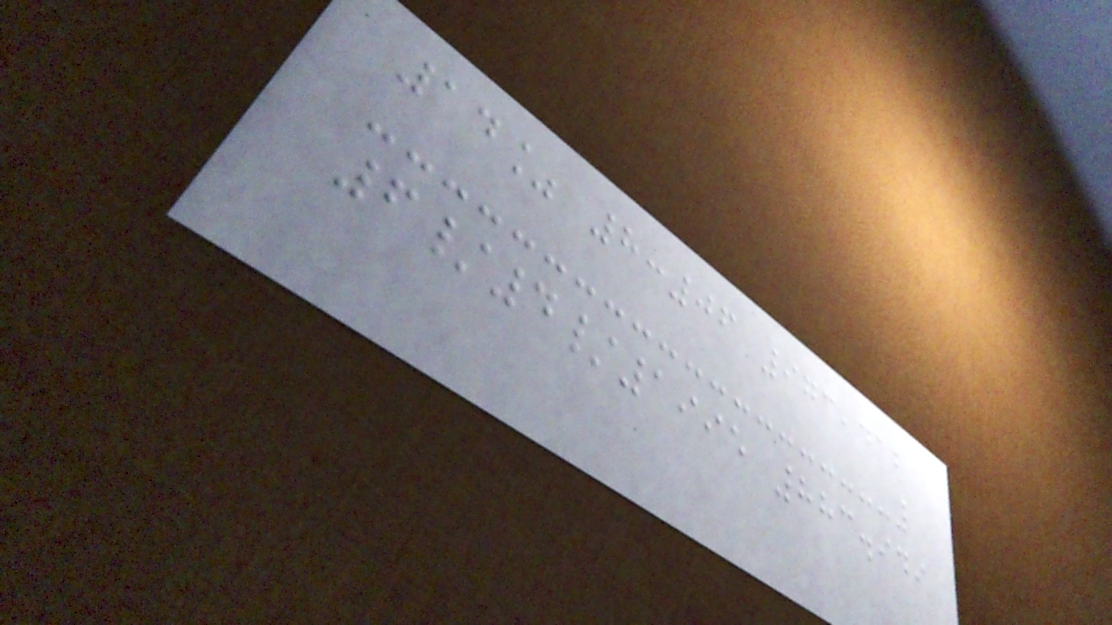14% 8:06 973,412
6/4/1995 883.949
